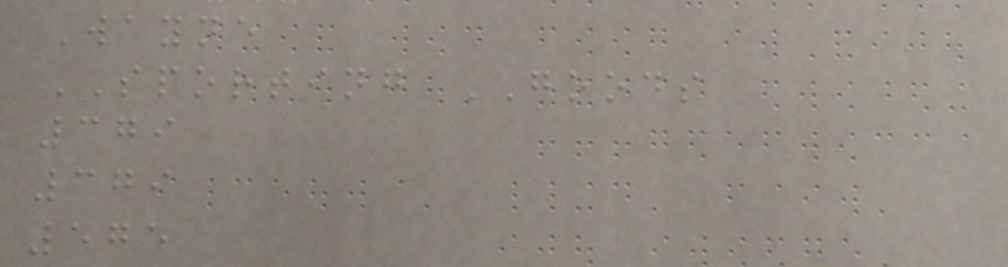Wayne
SPORTING GOODS
379
379
575
